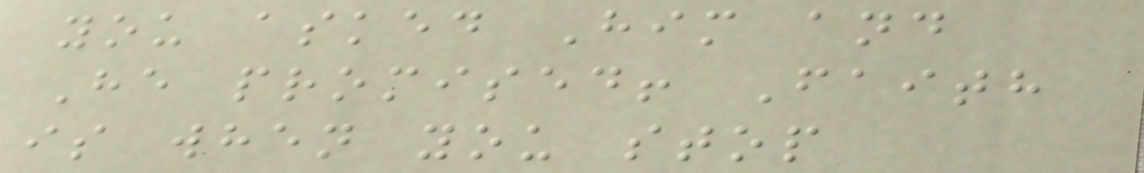you asked Him and
He promised! Faith
is when you stop
